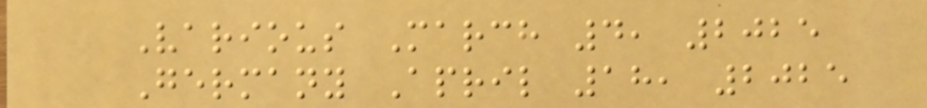Various March 4, 2025
Germany April 18, 2025
